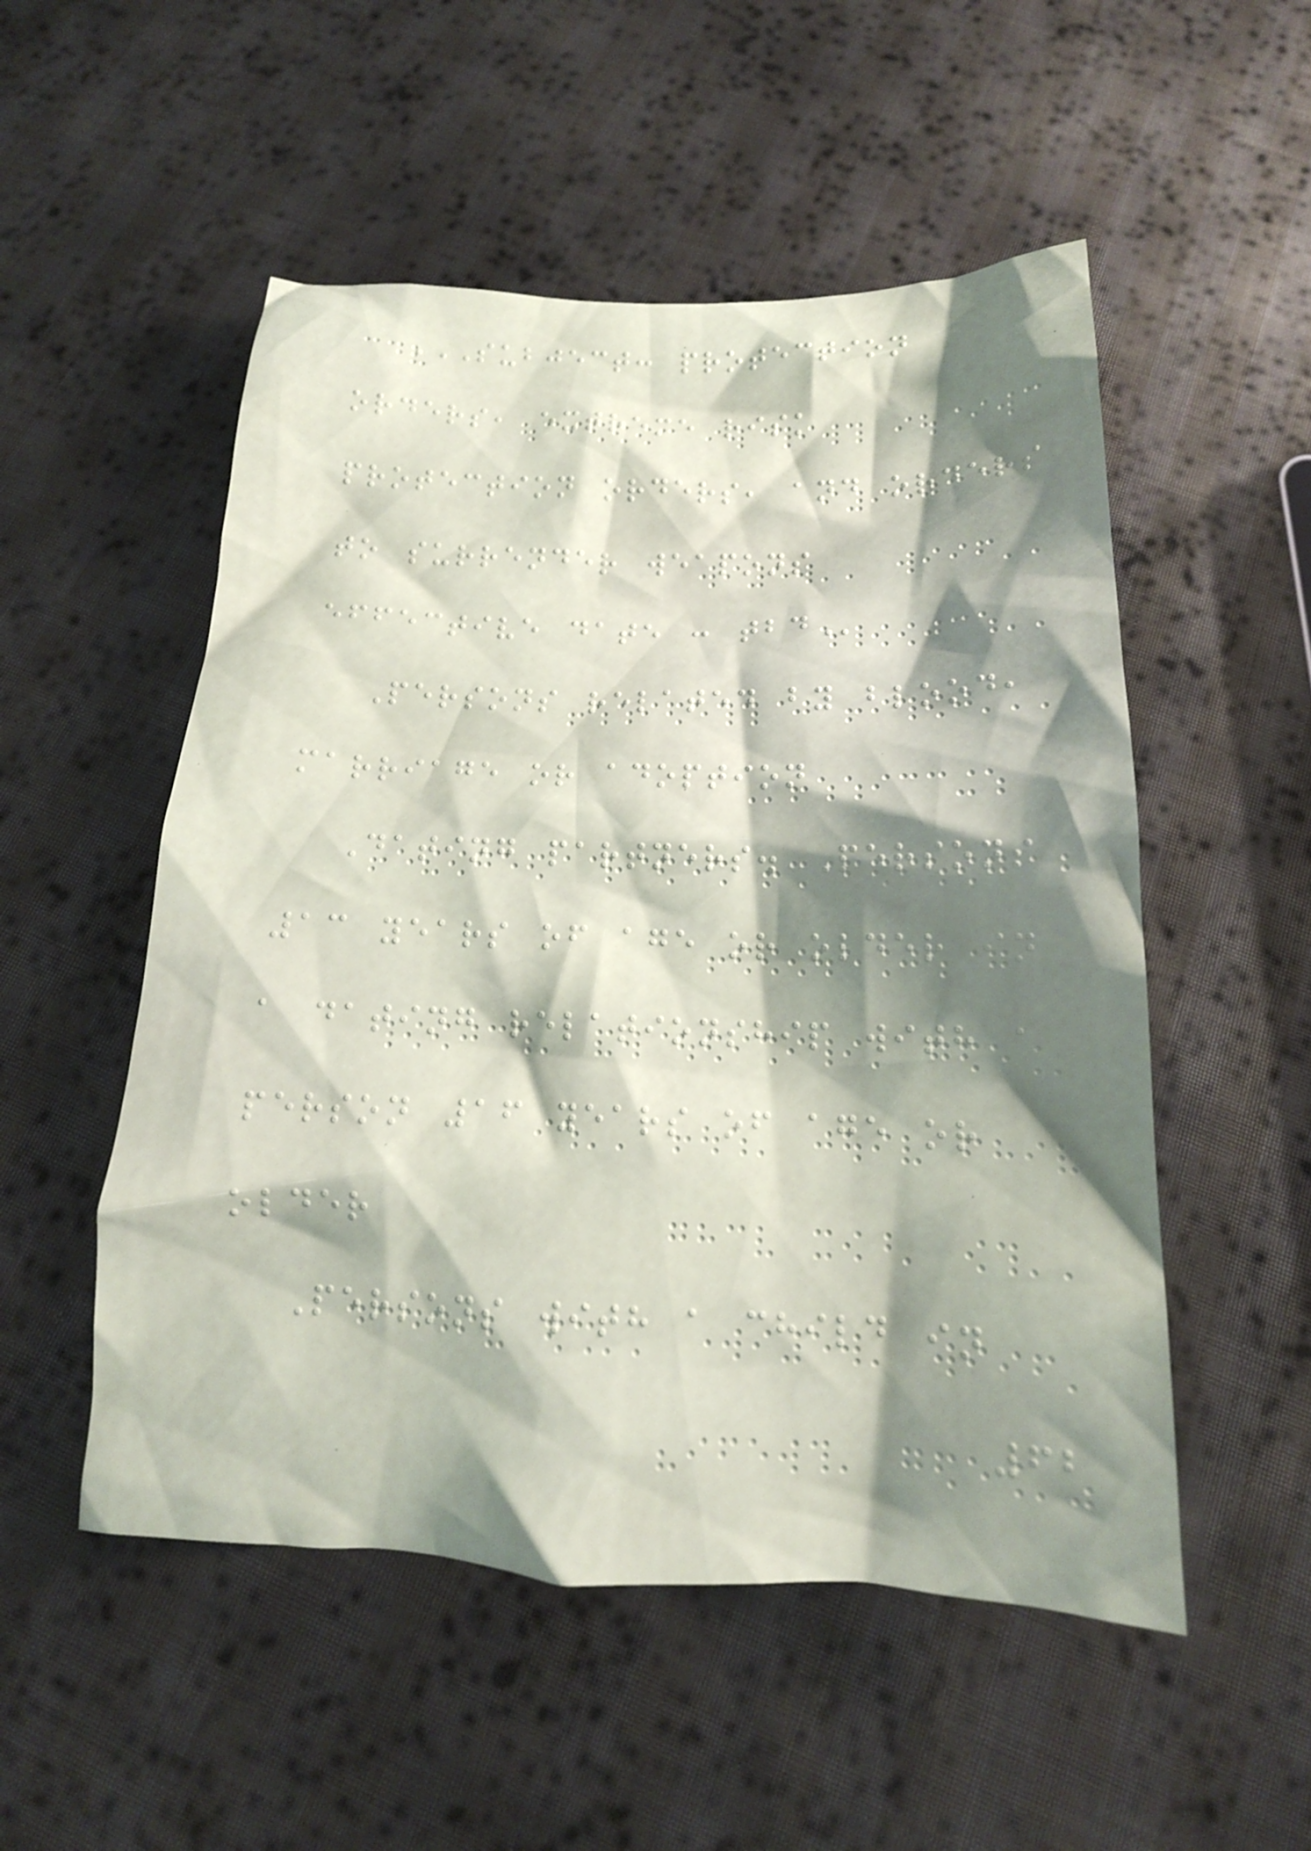SUBJECT: PROTECTION
ORDERS, EXTREME RISK
PROTECTION ORDERS, AND ORDERS
TO SURRENDER WEAPONS
EFFECTIVE DATE : TBD
Persons related by blood,
marriage or adoption
Dating partners. Persons
13 years of age or older in
a dating relationship with a
person 16 years of age or
older
Persons with a child in
62
